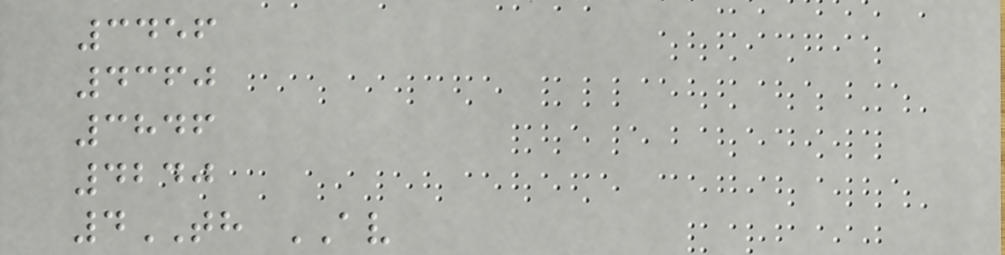3456
4360
3846
4240
4TH AV
